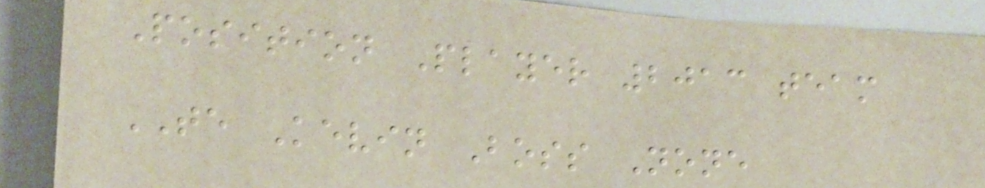Position Player 2013 team
TE Kevin Boss None
